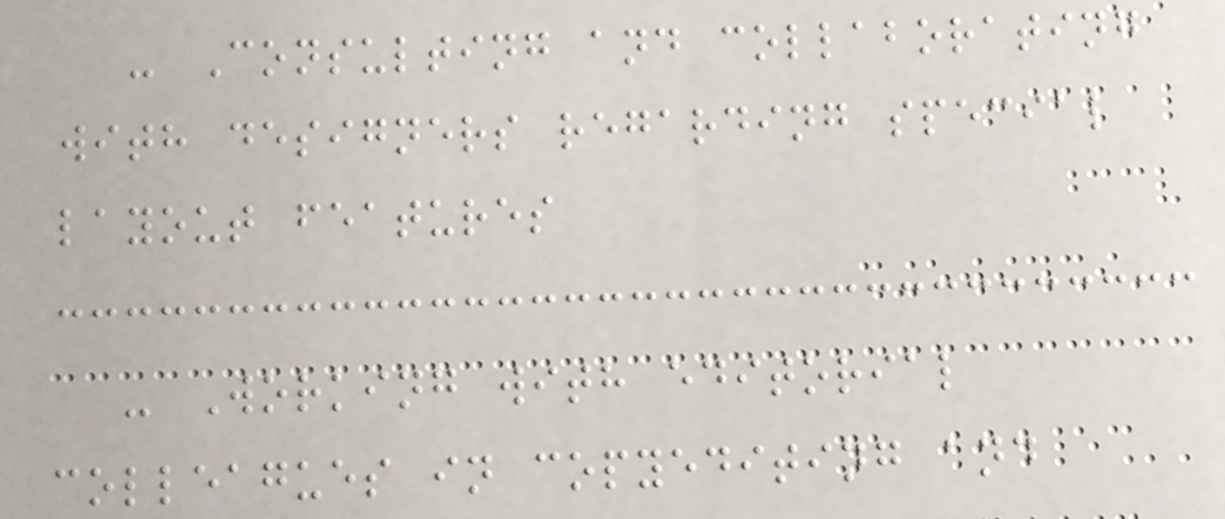- Consulting and collaborating
with designers regarding special
layout features
- Working with editorial
colleagues in copyediting and
